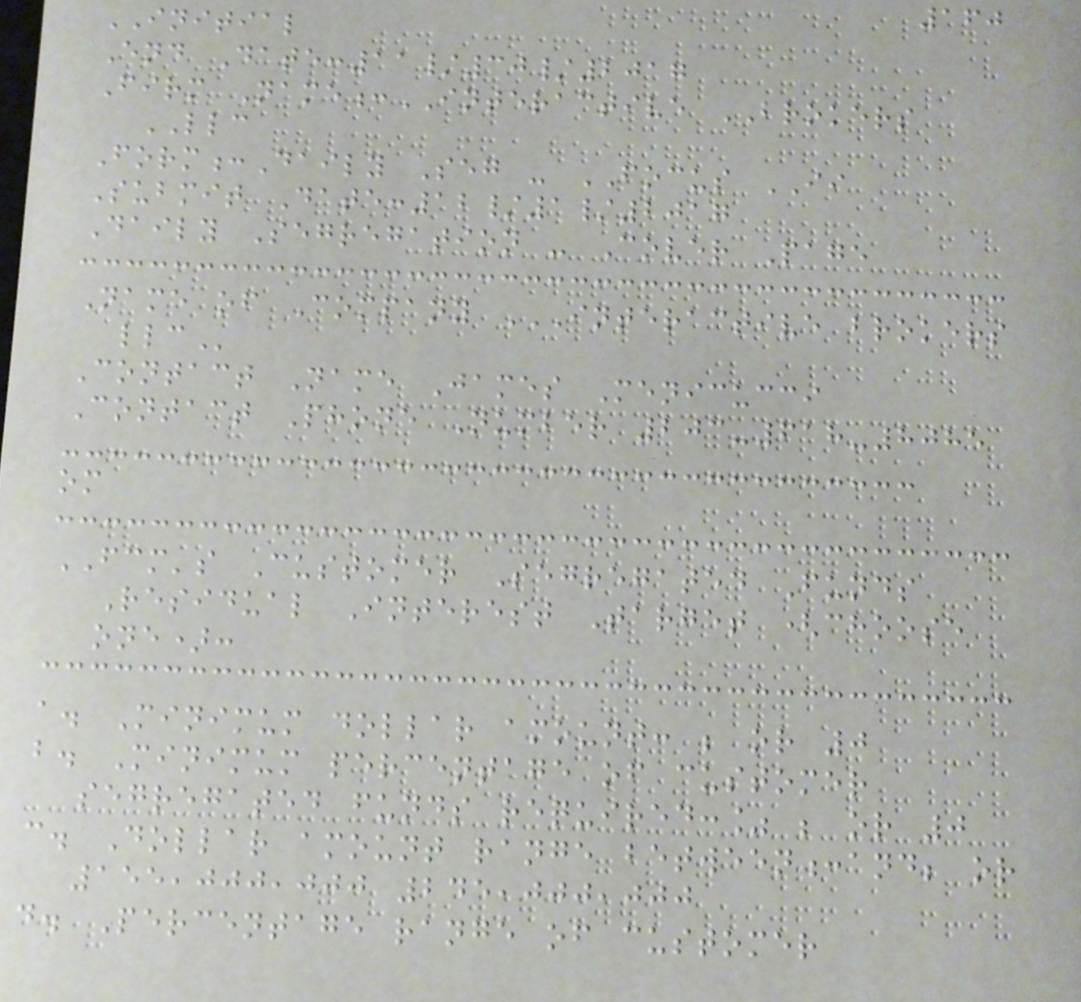160
INITIAL
End Date:11/30/2017
Firm Name:INTERACTIVE BROKERS
LLC
Form:Daily Seg - FOCUS II
Submit Date:12/1/2017
Daily Segregation - Cover Page
Name of Company INTERACTIVE BROKERS
LLC
Contact Name James Menicucci
Contact Phone Number 203-618-8085
om
FCM's Customer Segregated Funds
Residual Interest Target (choose
one):
a. Minimum dollar amount: ; or 0
b. Minimum percentage of customer
segregated funds required:% ; or 0
c. Dollar amount range between:and; or
155,000,000 245,000,000
d. Percentage range of customer
